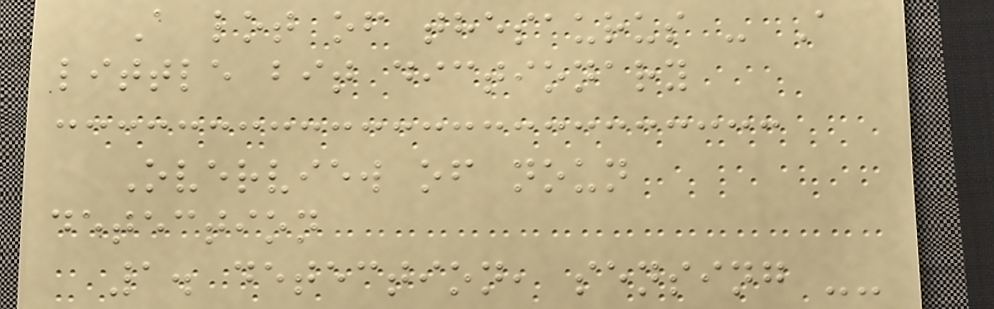A lot of thesaurus - A
little bit dictionary
Overview of noun
detection
1. detection, sensing --
